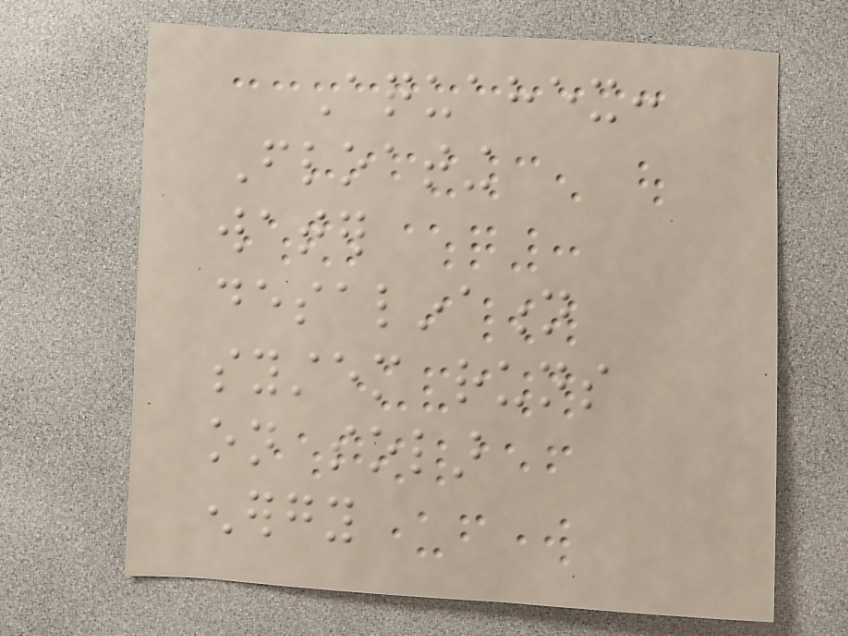Aquahex:
Floating
water
desalination
system runs
on solar
energy
